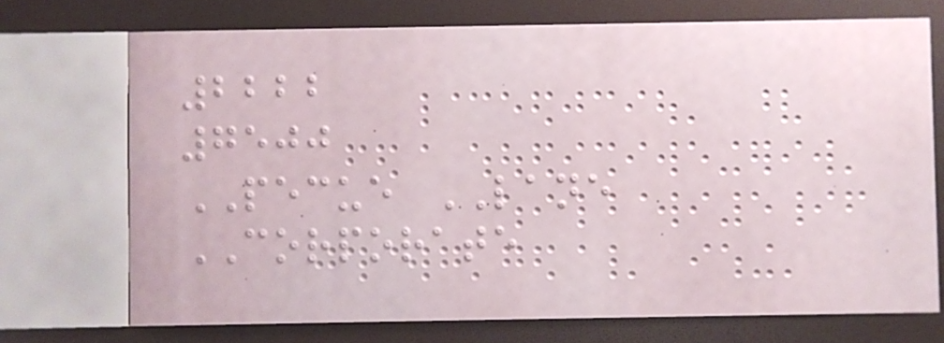2222
7500
PECUE LANE
CORPORATE
